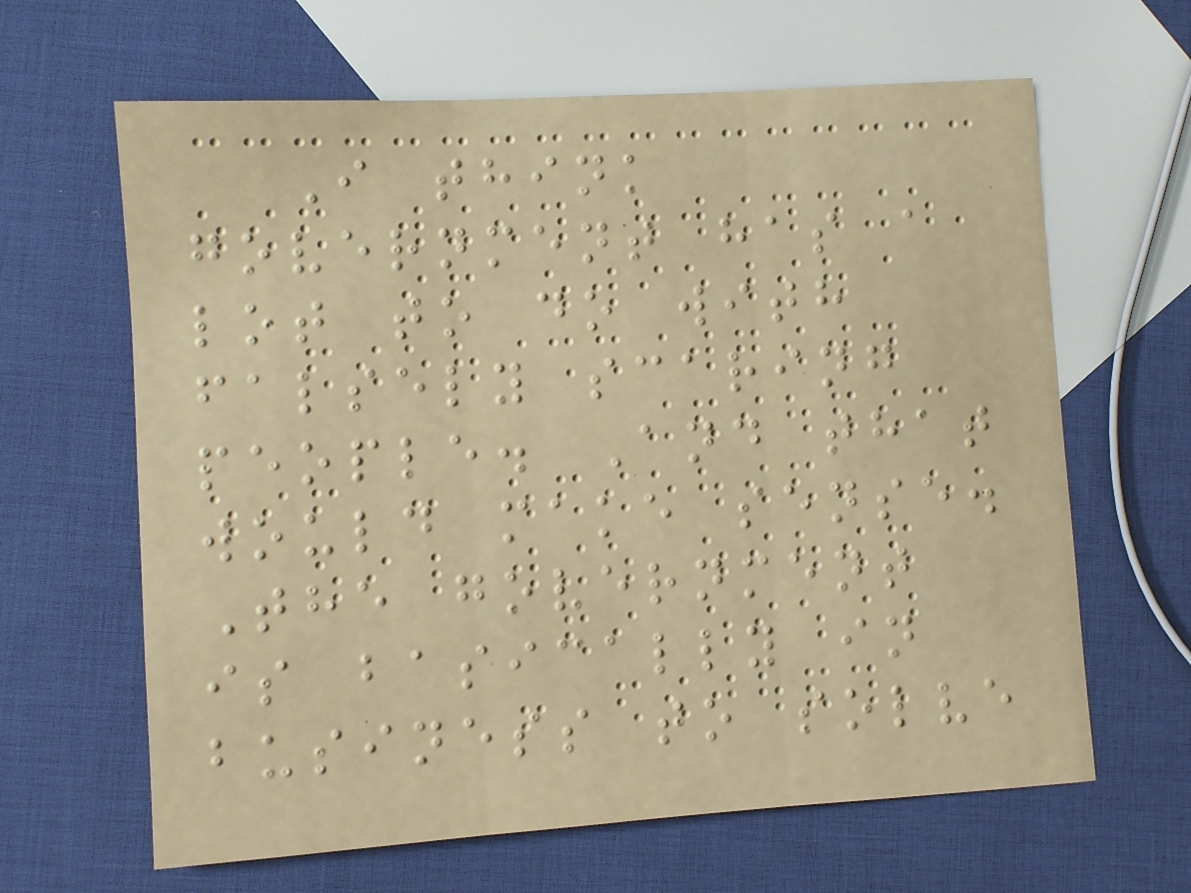I think
government has a
lot to do with
falsely scaring
people. And that
would make sense.
The government
is basically in
business to solve
